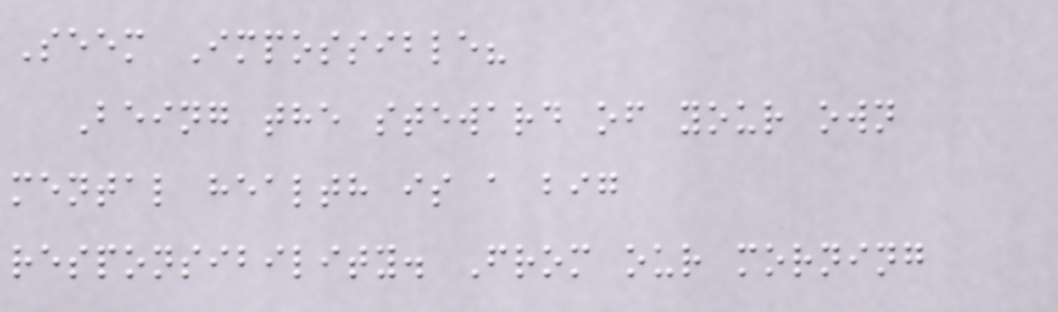Seem Impossible?
Being the steward of your own
mental health is a big
responsibility. From our morning
